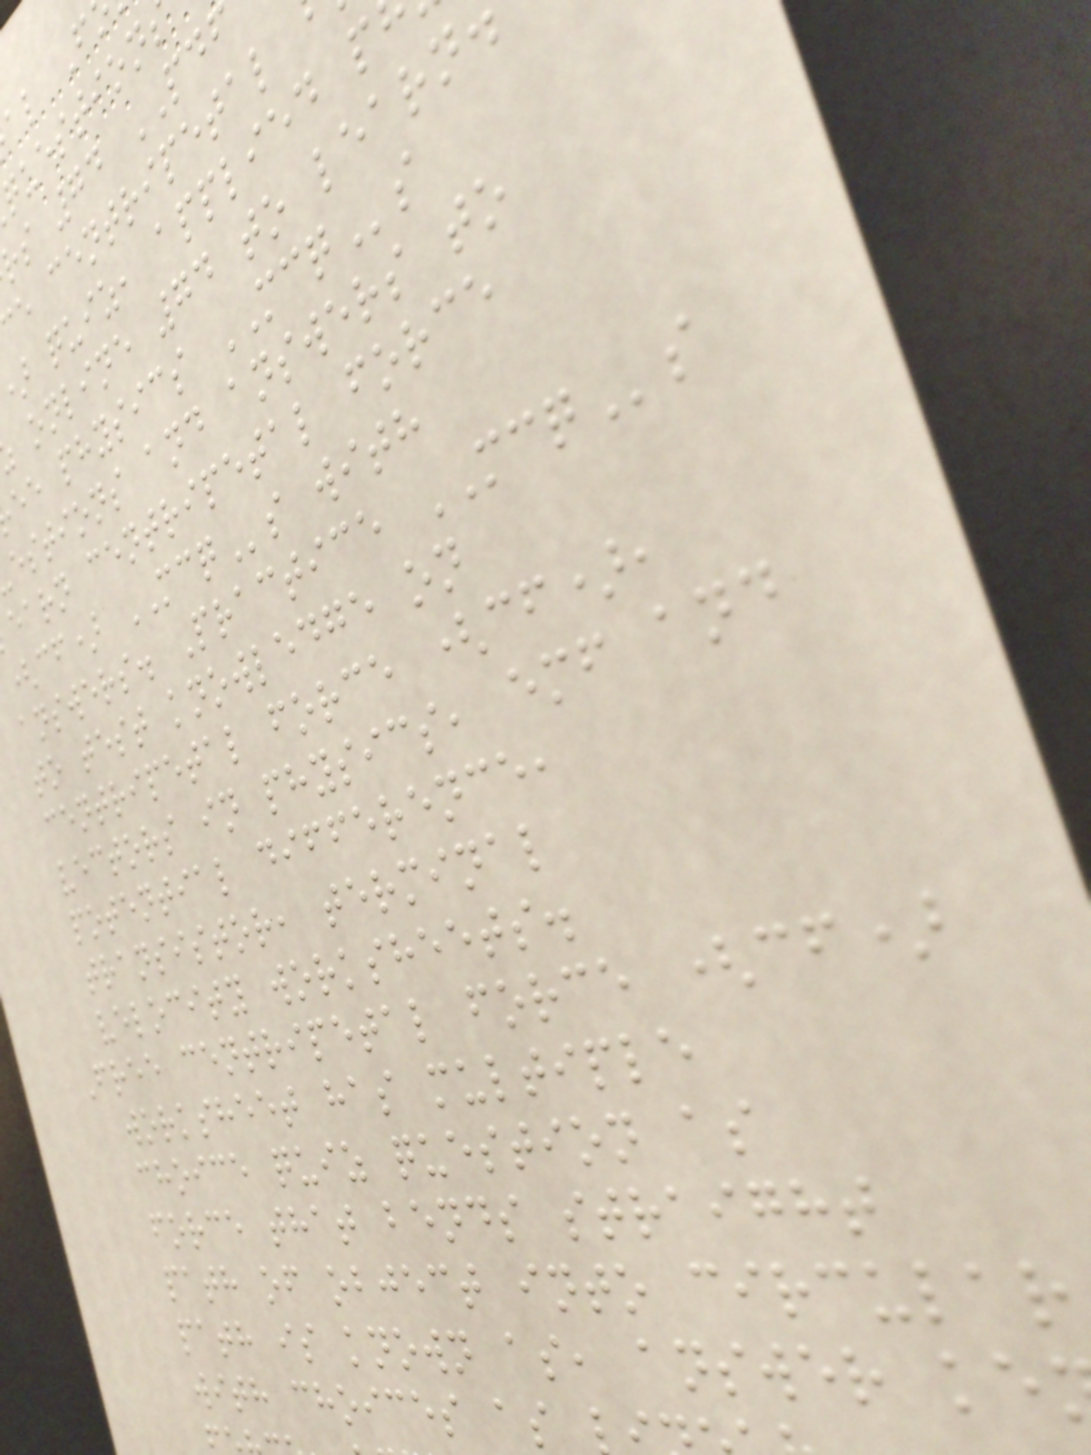rs 74 PDF
e centripetal
quiz, applied p
online 74 to learn
ee physics MCQs
estions and answers to
earn centripetal force
(cf) MCQs with
answers. Practice MCQs
to test knowledge on
centripetal force (cf),
vectors in physics, emf and
potential difference,
transistor, terminal
velocity worksheets.
Free centripetal force (cf)
worksheet has multiple
choice quiz question as
force that bends straight
path of object into circular
path is known as, answer ke
with choices as
